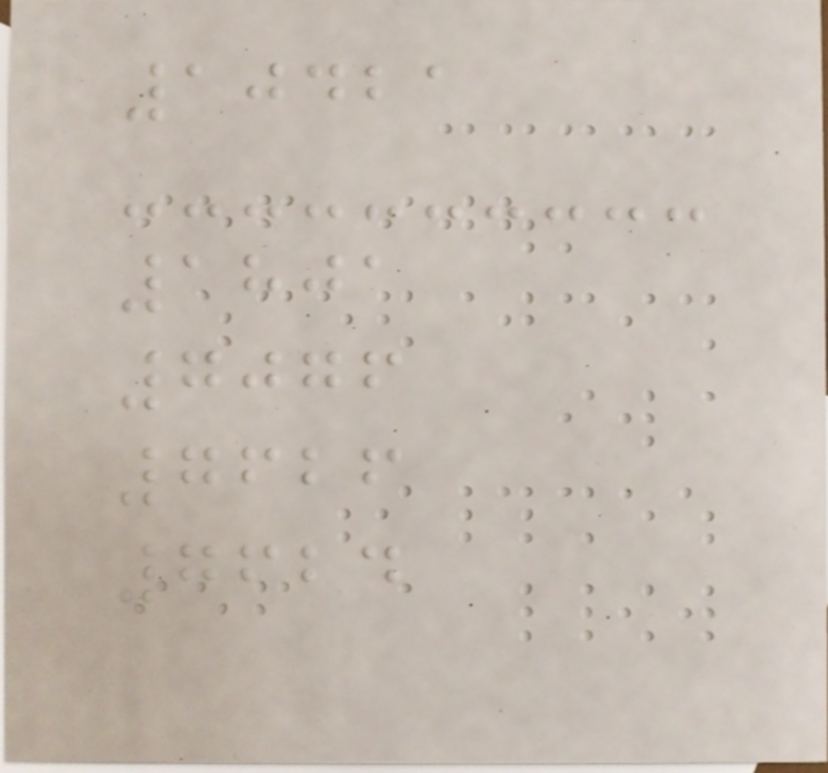10421
1801
7076
7626
7624
